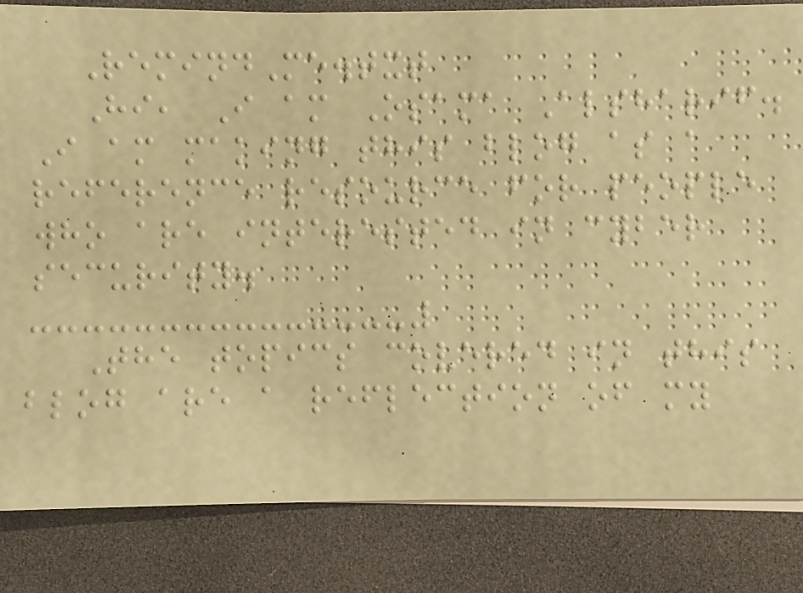RemindMe.txt
Hi, I am Osama Alsharif.
I am making this blog as a
reference resource for people
who are interested in cyber
security.
The topics covered in this
blog are a reflection of my
